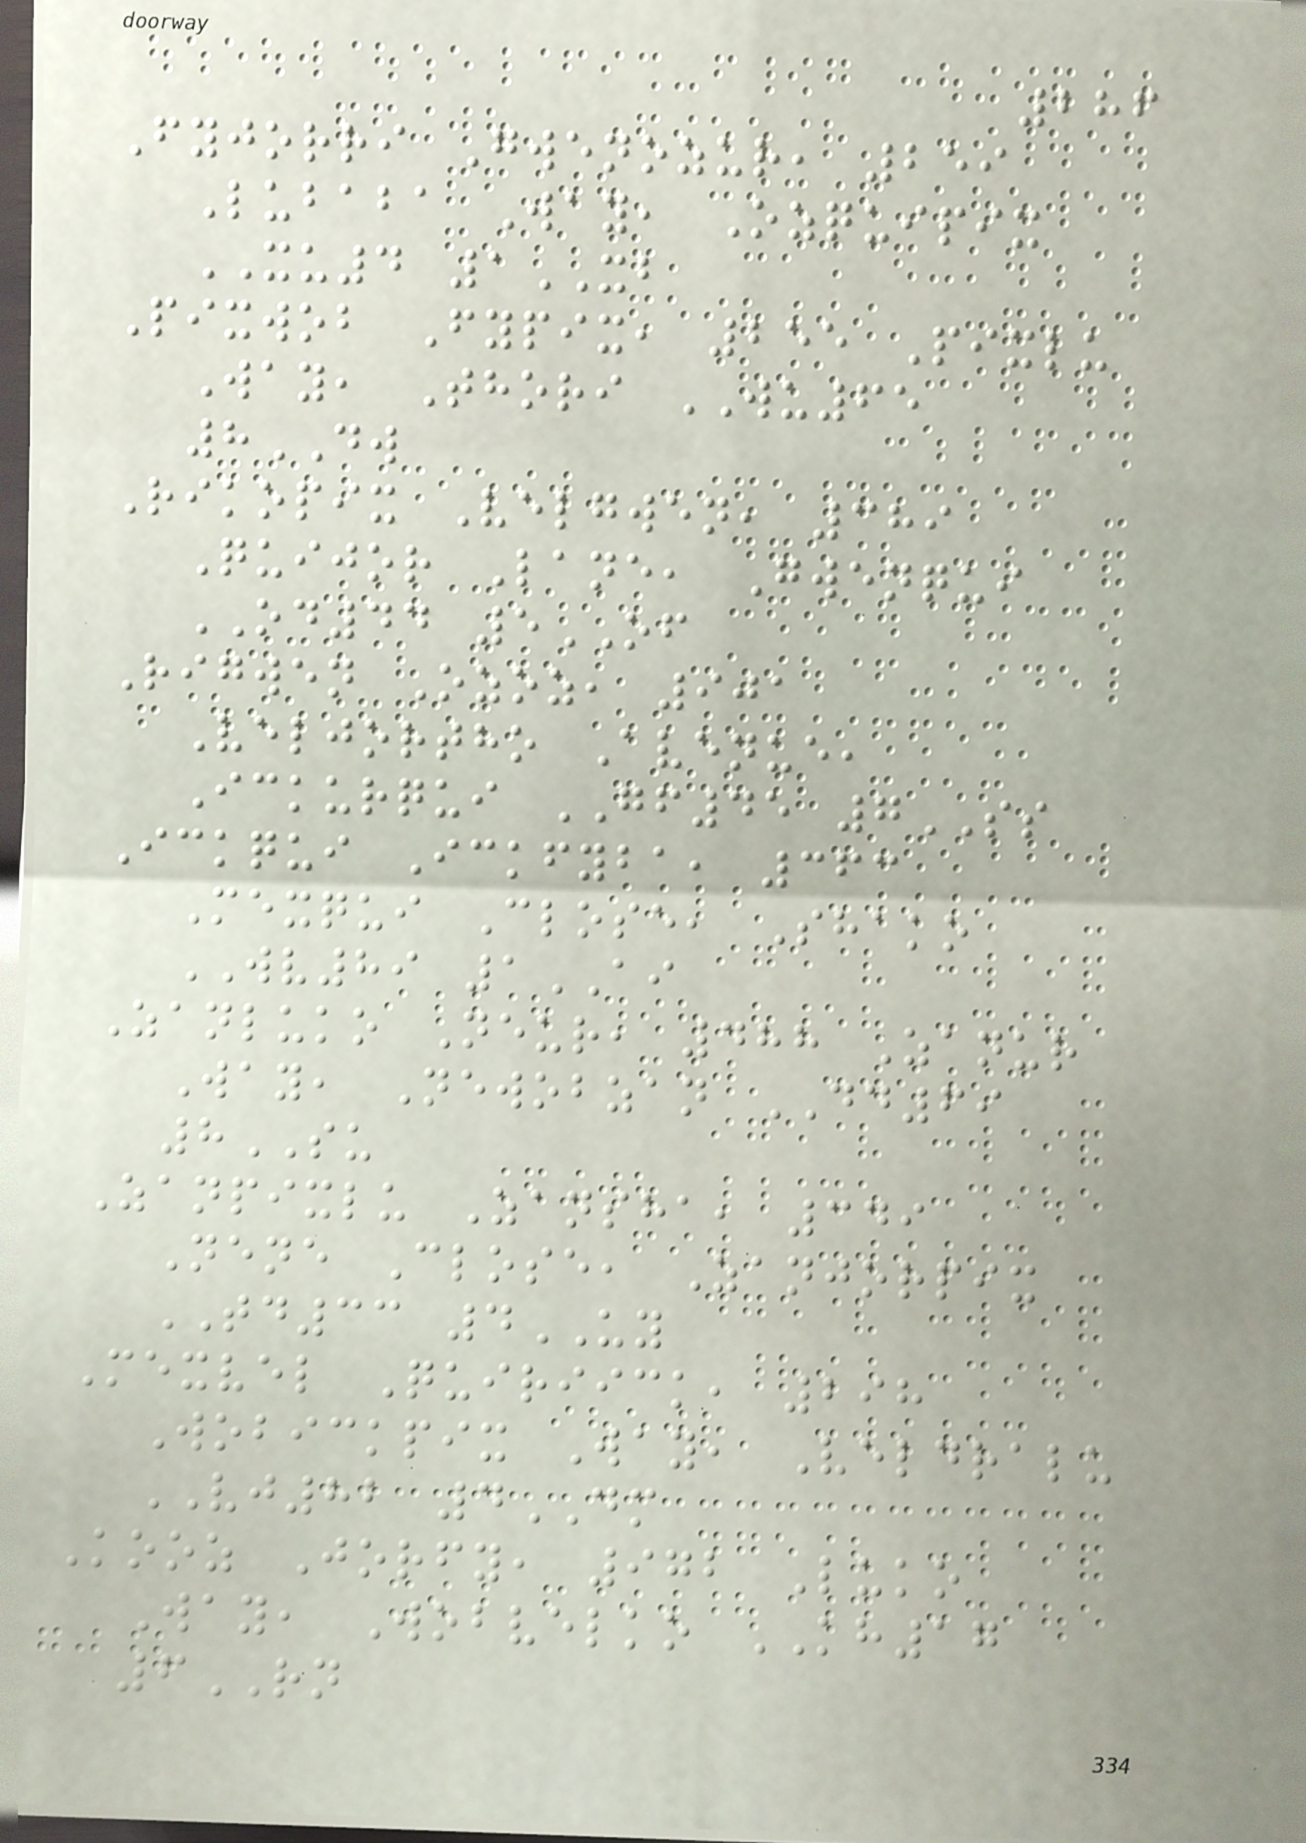286
Fyjorri Gwenozur, 259
Lubaba Way, Ozquipix
XU4 1XB
Pixwob Fypix, 255 Pixlu
Way, Thori WU65
8DW
Rikopix Velgwen, 389
Quijor Lane, Gwenqui
OD44 5OF
Rigwen Ozoz, 901
Veljortho Avenue,
Ickurqui GF45 7SS
Ickqui Ickfyba, 363
Mexqui Close, Shako
WV89 1AI
Zanluko Neur, 488 Zanur
Way, Newobzan DD69
8SU
Zanpixlu Zansha, 349
Nene Close, Zanjorpix
TD33 4UY
Mexvel Quiriick, 298
Wobickpix Way, Veldralu
VJ82 4DM
Kooz Jorfy, 972 Luko
Way, Wobvelko KH17
6RN
